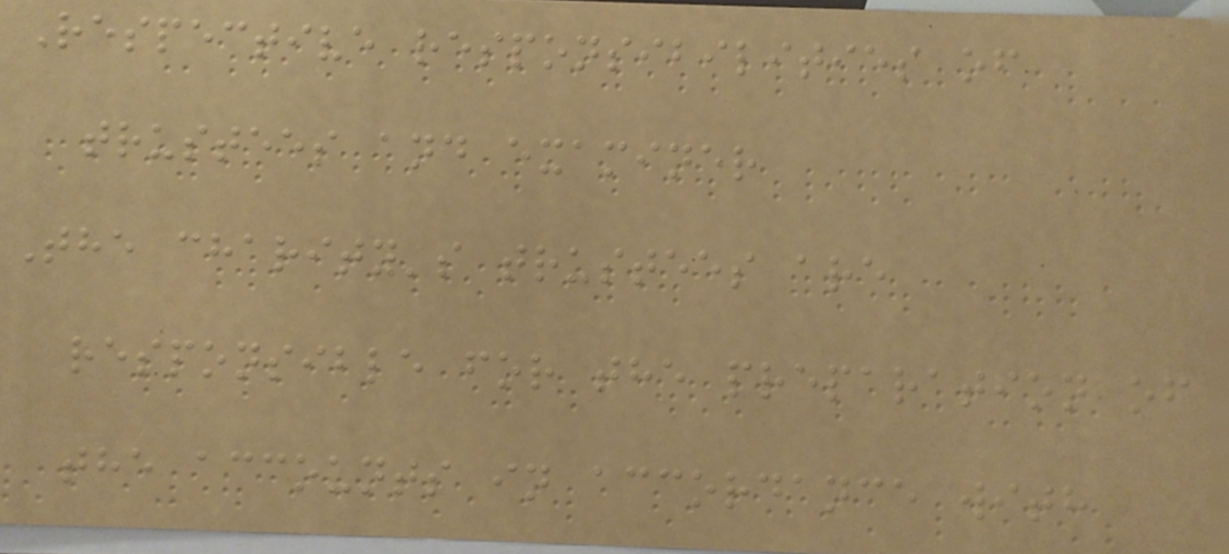Respective responsibilities of
trustees and examiner
The charity's trustees are
responsible for the preparation of
the accounts in accordance with
